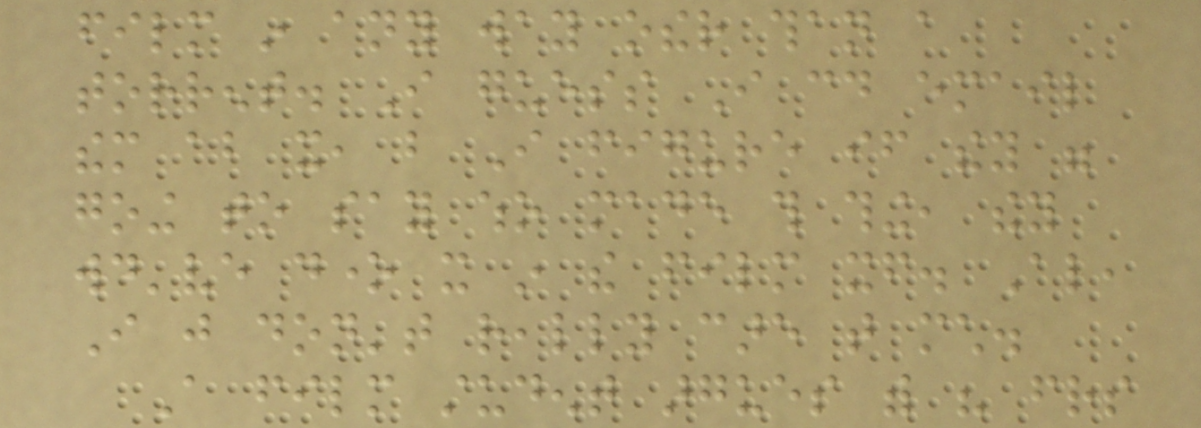film in any way other than a
torrent. I guess I could email
them about it, but I figure if they were
going to say who made this thing, they
would've done it in the film itself. Also,
I just don't really care that much.
A film student argues with his friends
